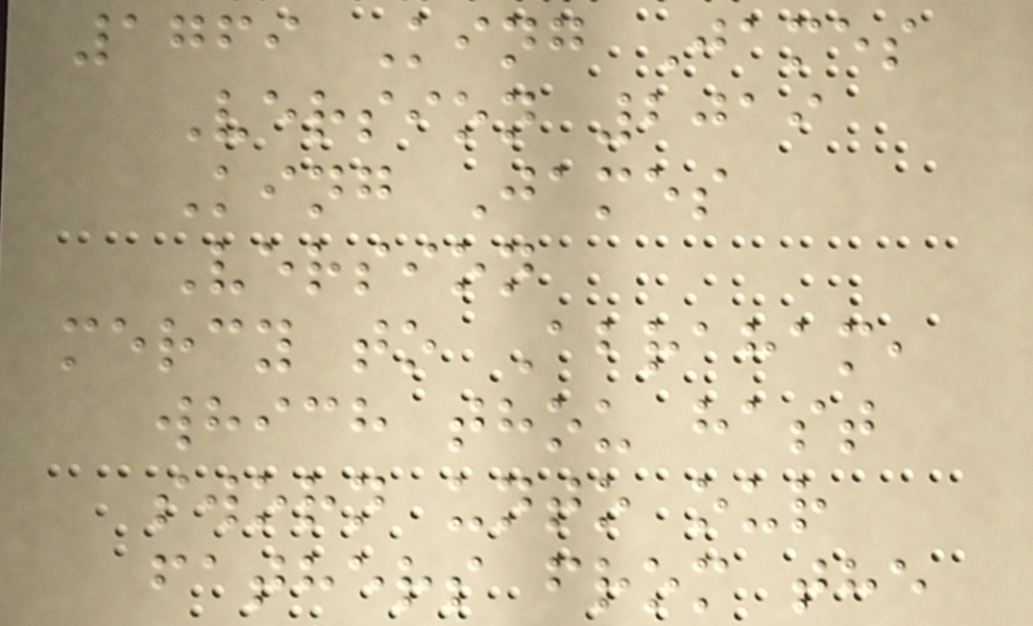1769 King James
Version 2019
King James
Version
mercy to Abraham,
which thou hast
sworn unto our
fathers from the
